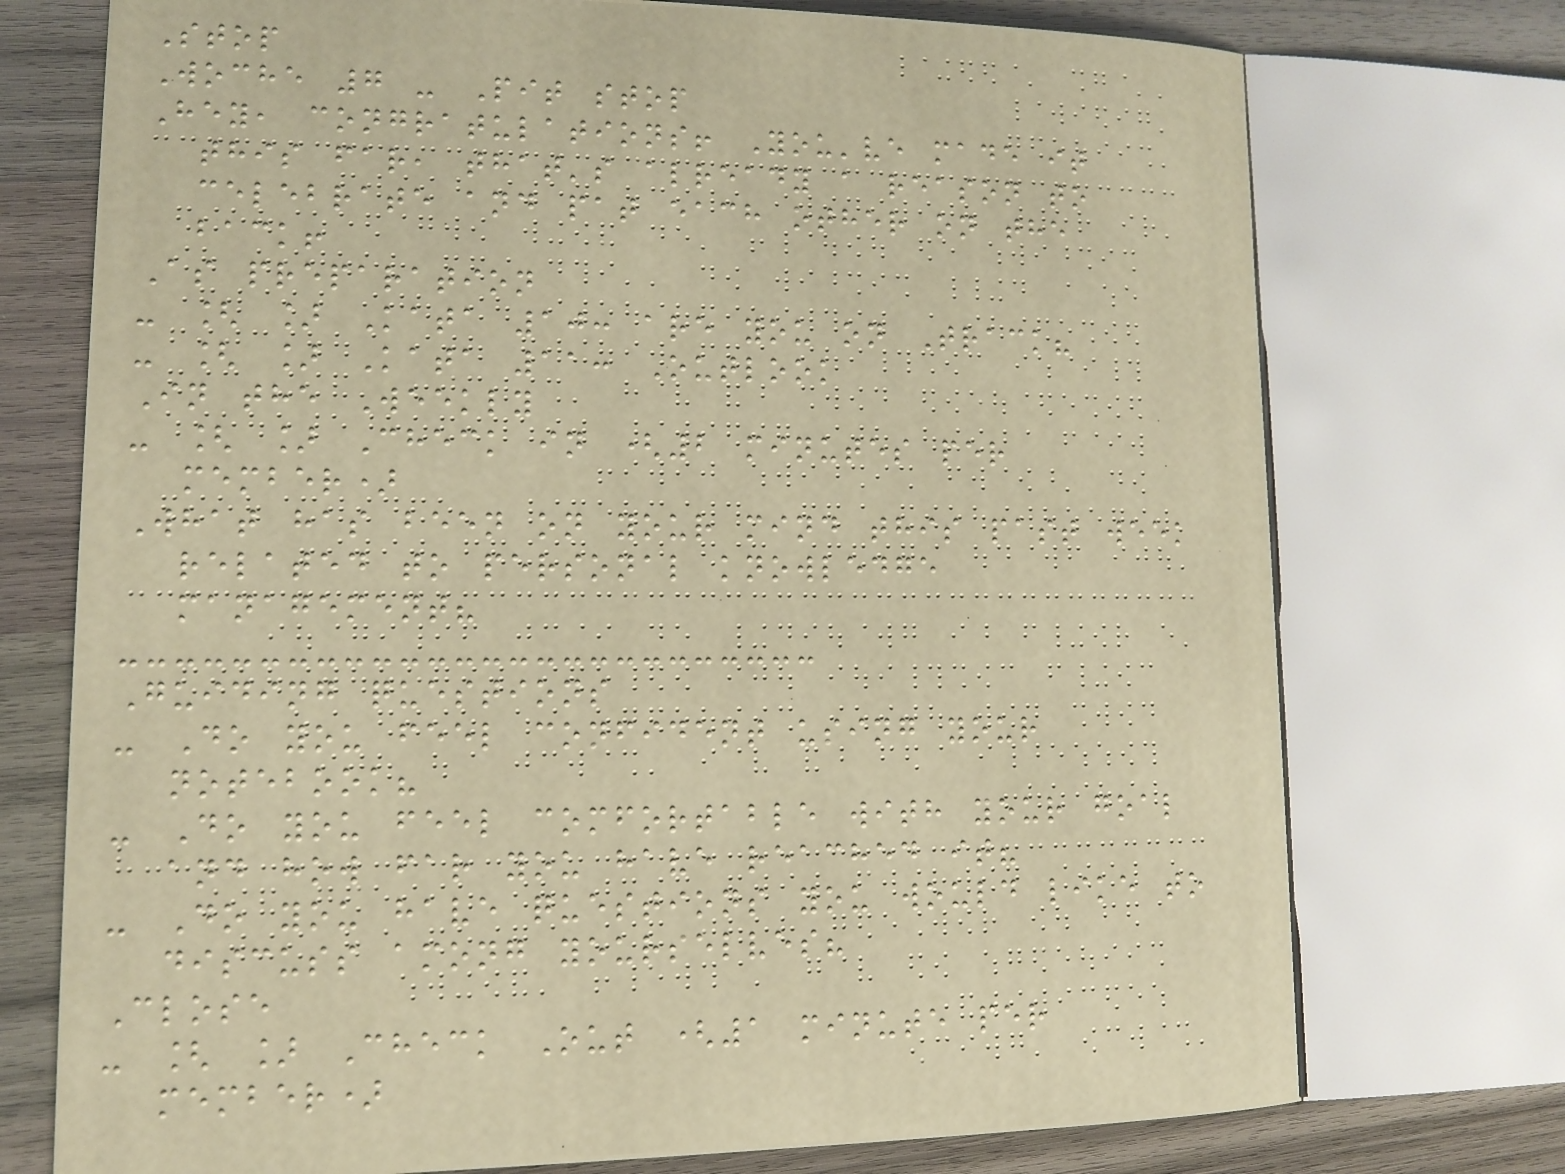Stop
Woche 7 - Pit stop
Hey, congratulations! You've made it
this far, that's already a reason to
celebrate and pat each other on the
back!
As preparation
- [ ] Kata 10: are you on Track?
- [ ] Kata 11: Outlook
In the Weekly
- [ ] Check in (2 minutes per
member)
What has been on your mind this past week
related to personal knowledge
management?
Guiding questions
- Do you feel confident using your
notebook?
- Do you feel comfortable with your goal
and how far you have reached it?
- Do you have questions you would like to
discuss among yourselves?
Close
- [ ] Check Out (1 minute per
member)
